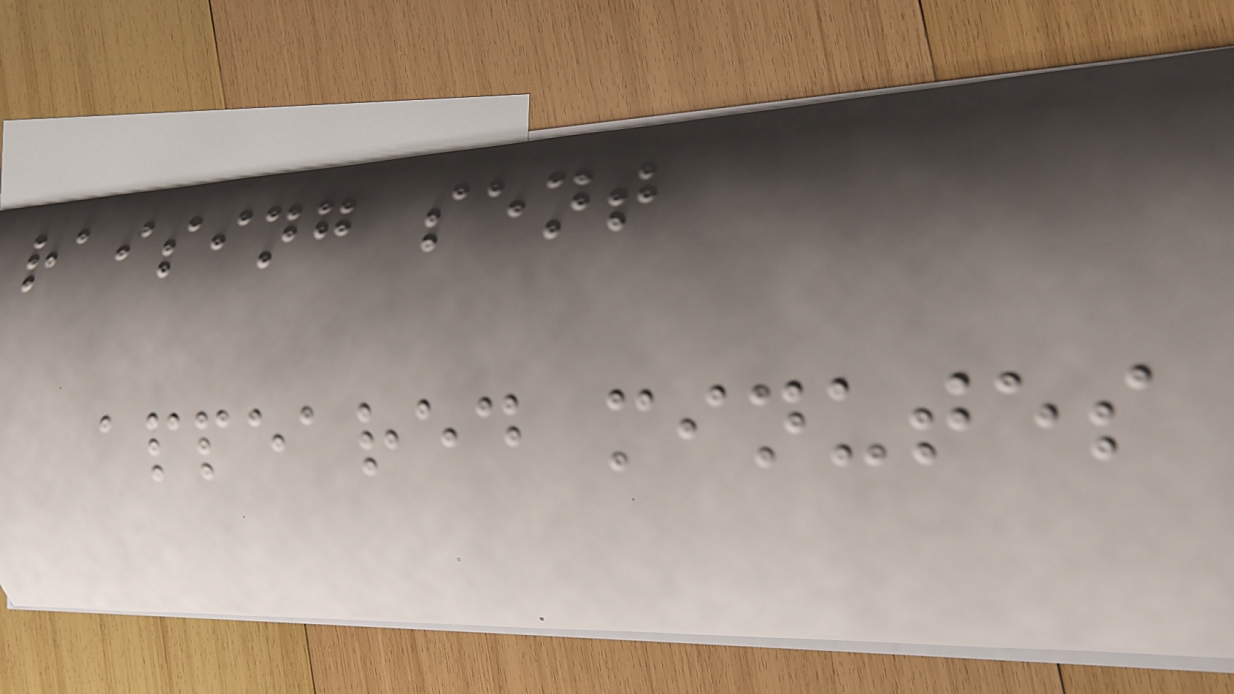raising sent
appeared minutes
